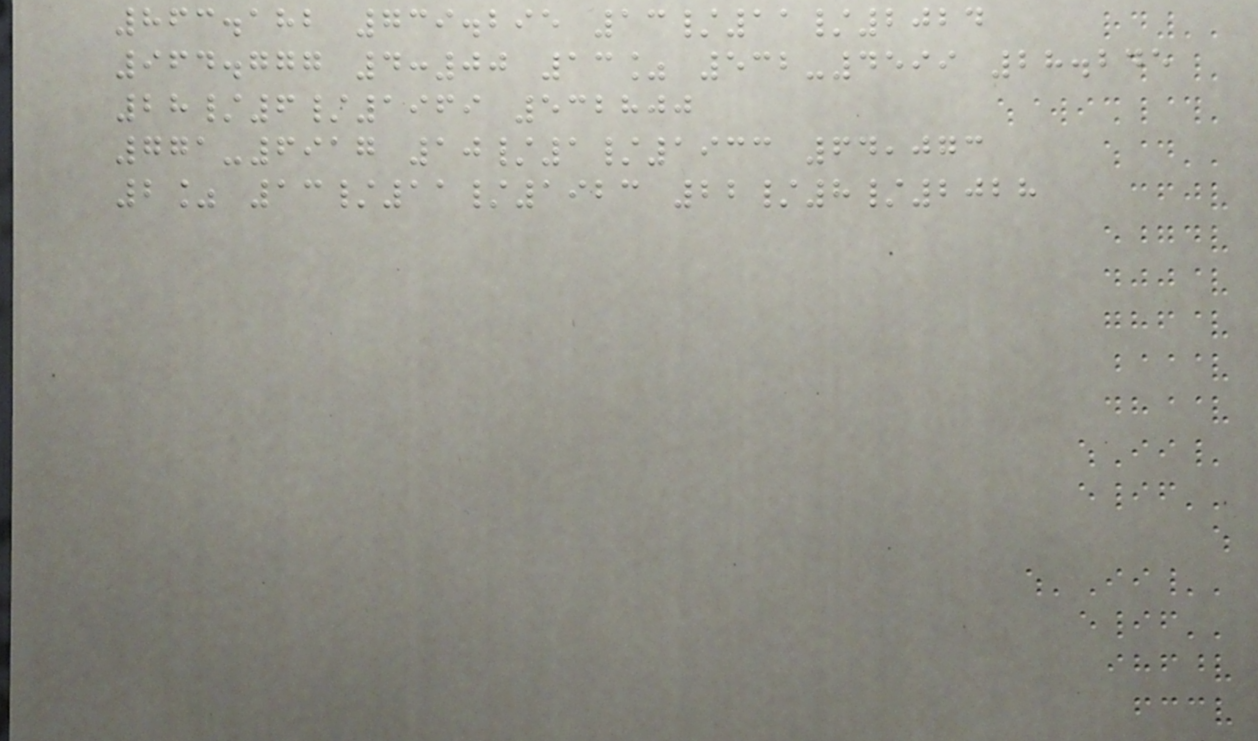863.182 739.295 13/11/2024
964.777 4:00 13% 532-4599 28.245
28/6/1969 532800
771-6917 10/1/1933 64,073
2% 13/11/1923 22/8/2028
